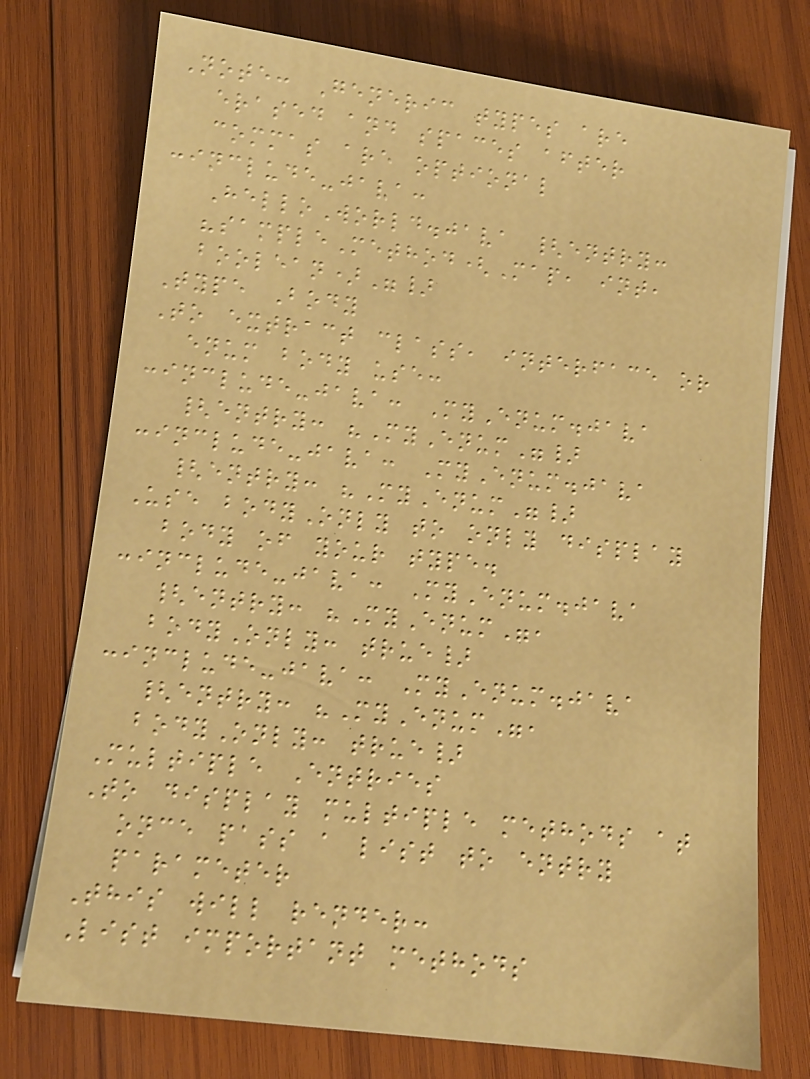Note: Generic types are
erased and spaces after
commas are optional
:include-java:
HelloWorld.java {entry:
"sampleMethod(Map, int,
boolean)"}
Type Body
To extract class, interface or
enum body use:
:include-java: MyEnum.java
{entry: "MyEnum"}
:include-java: MyEnum.java
{entry: "MyEnum"}
Use bodyOnly to only display
body of your type.
:include-java: MyEnum.java
{entry: "MyEnum",
bodyOnly: true}
:include-java: MyEnum.java
{entry: "MyEnum",
bodyOnly: true}
Multiple Entries
To display multiple methods at
once pass a list to entry
parameter
This will render:
List important methods
